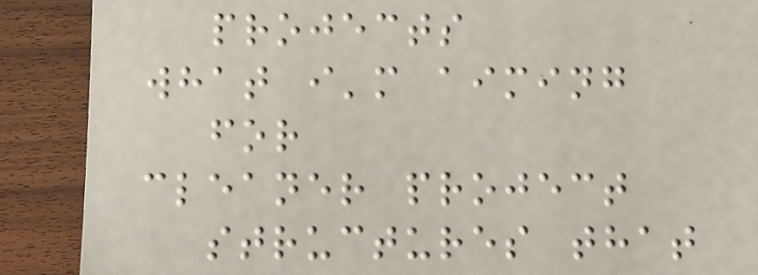projects
what i'm aiming
for
cleaner project
structures that
